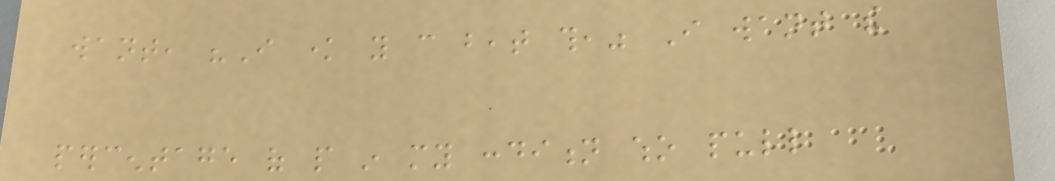want, "I know you can beat this," I want the
percentage of people in my condition who pull
